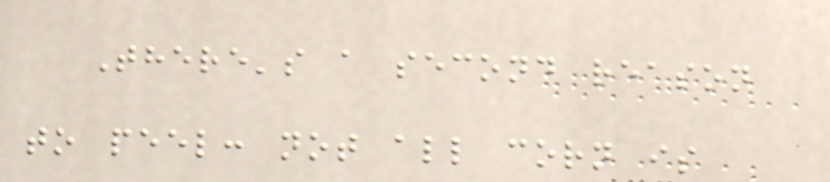There's a second reason
to peel: not all corn is
